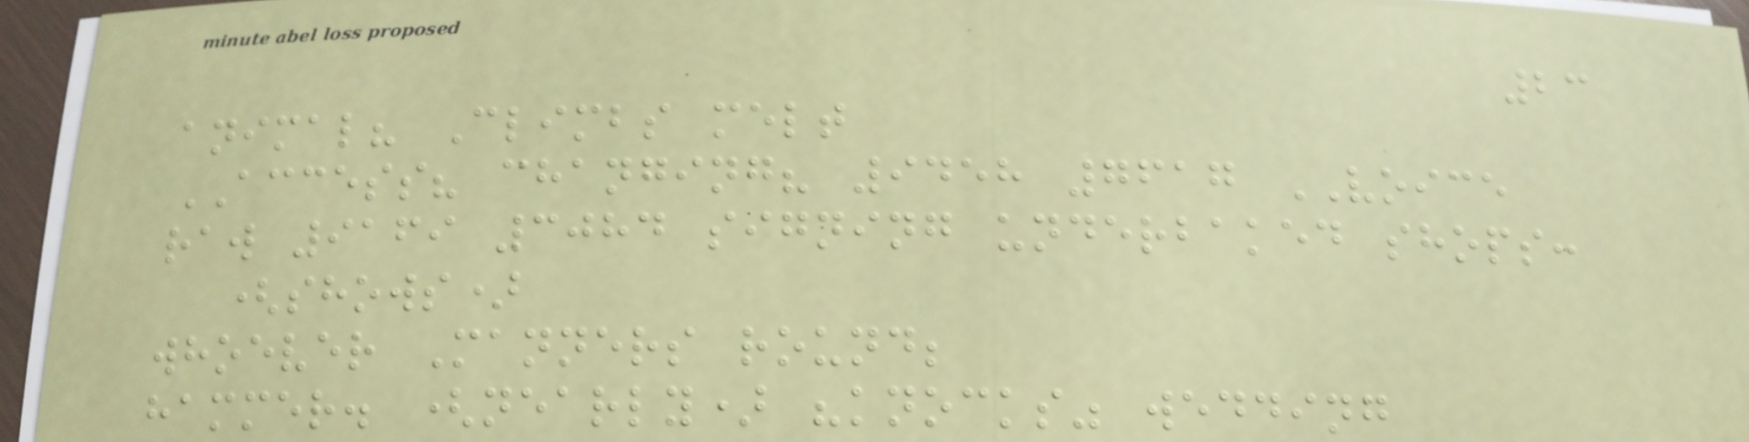23
animal? Climbs melt
ACCESS? changing? 9458 7617 VOICE
raw 9169 3084 signing underbaked shops:
(shows)
whoever Manners round;
hammer. (nearly) "knocks" wedding
